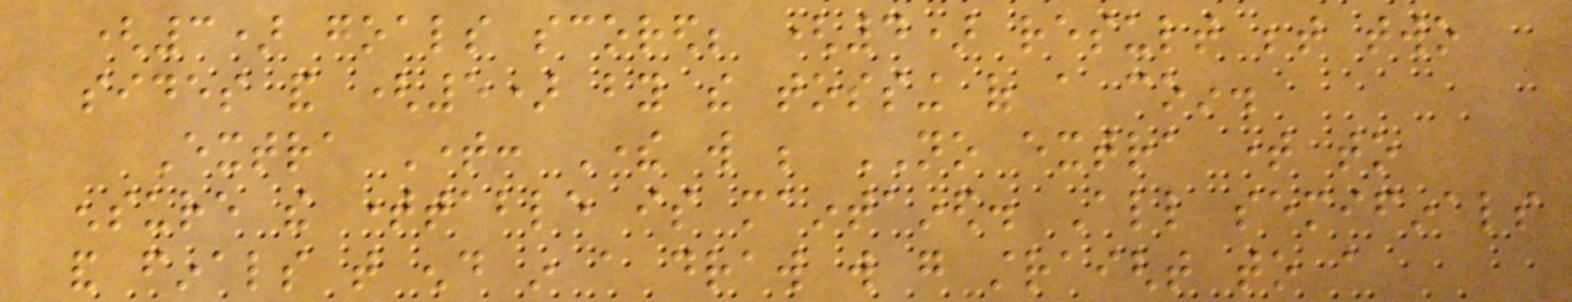(3) goals scored; (4) result between two
sides and (5) by the tossing of a coin.
Extra Time: There will be NO extra time to
ensure the timetable is maintained. All semifinals
and finals that end in a draw will go straight to a
